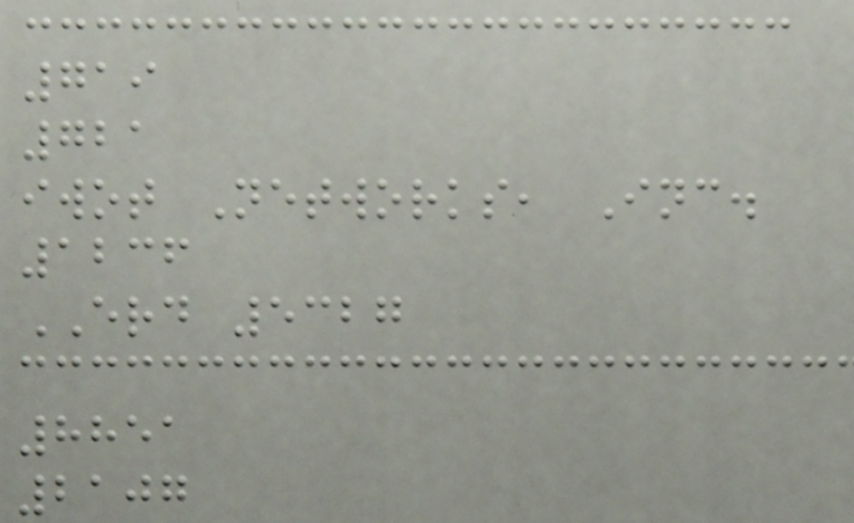719
721
iwot Networks, Inc.
1236
ERD 5327
8851
2107
